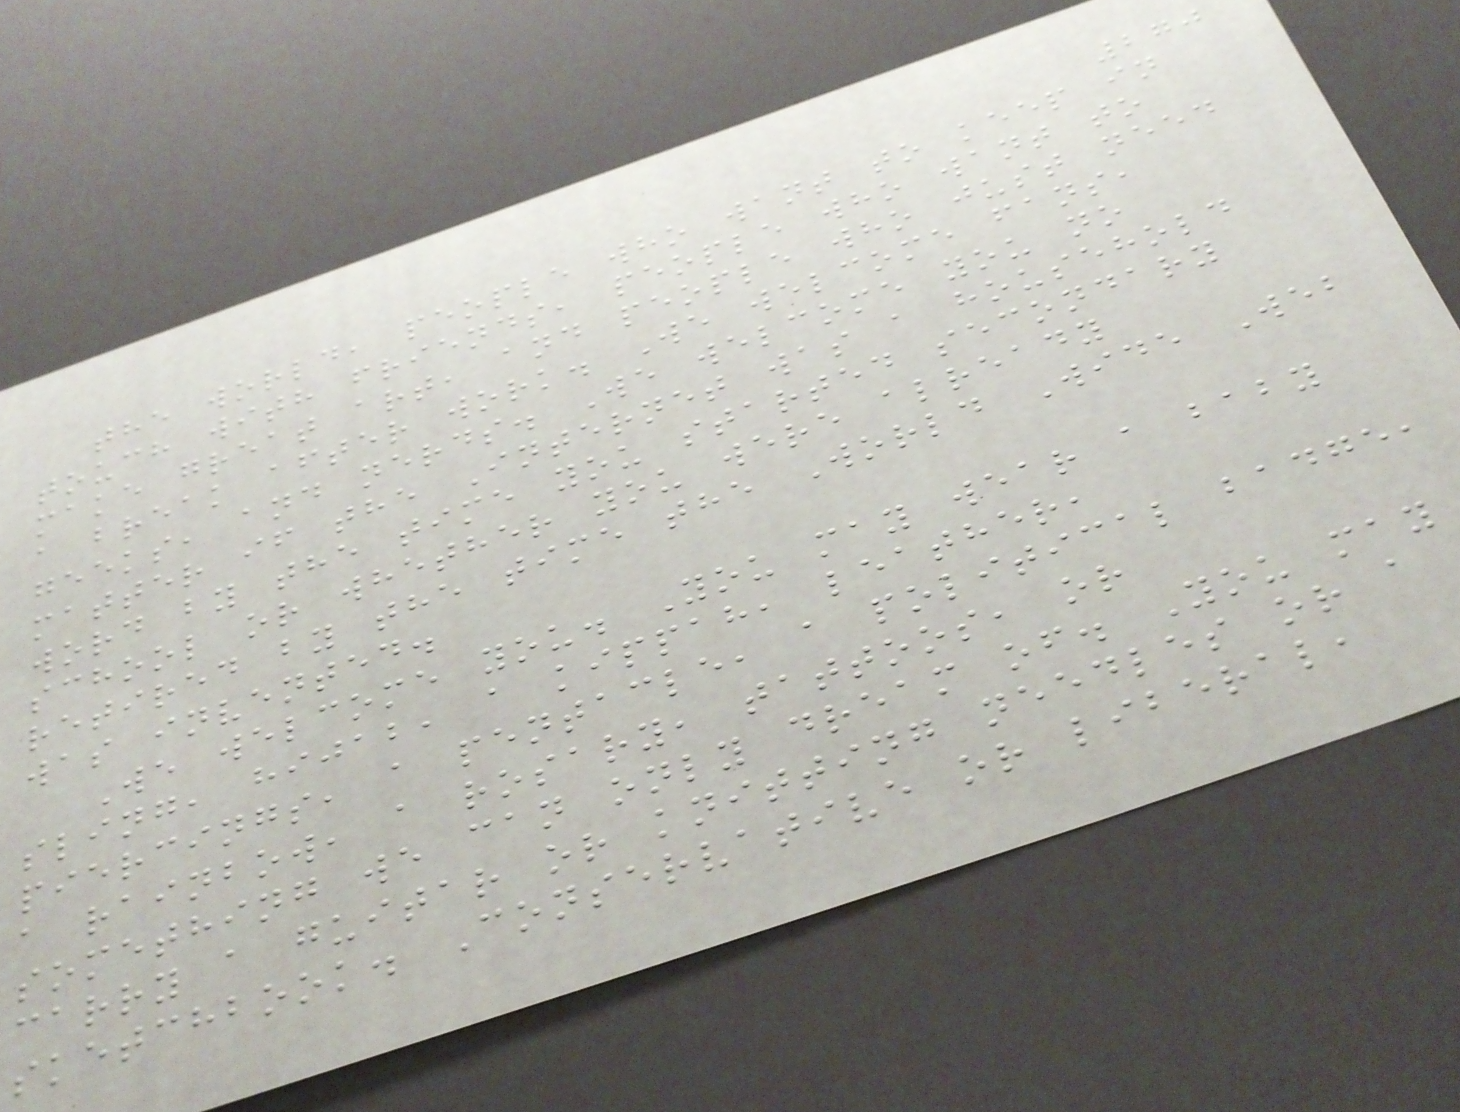270
the world, people who want to keep in
touch with friends, people who want to
make great art, and people who just need
a break after work. We welcome fans,
geeks, and nerds. We welcome you no
matter if the Internet was a household
word by the time you started secondary
school or whether you were already
retired by the time the World Wide Web
was invented.
We welcome you. You may wear a baby
sling, hijab, a kippah, leather,
piercings, a pentacle, a political badge,
a rainbow, a rosary, tattoos, or
something we can only dream of. You may
carry a guitar or knitting needles or a
sketchbook. Conservative or liberal,
